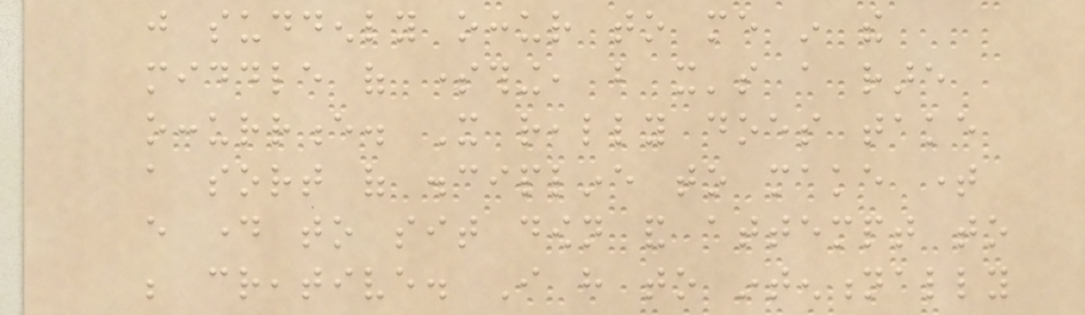just suddenly occur to me in the
middle of something, but it's a rare
occurrence. It really does take
a sort of discipline to make time
every day to sit down and attempt to
be creative. I have to intentionally
